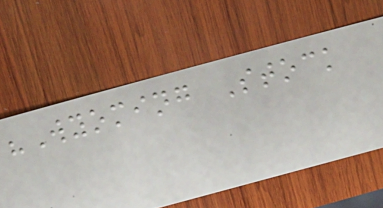"Wyoming Stock
